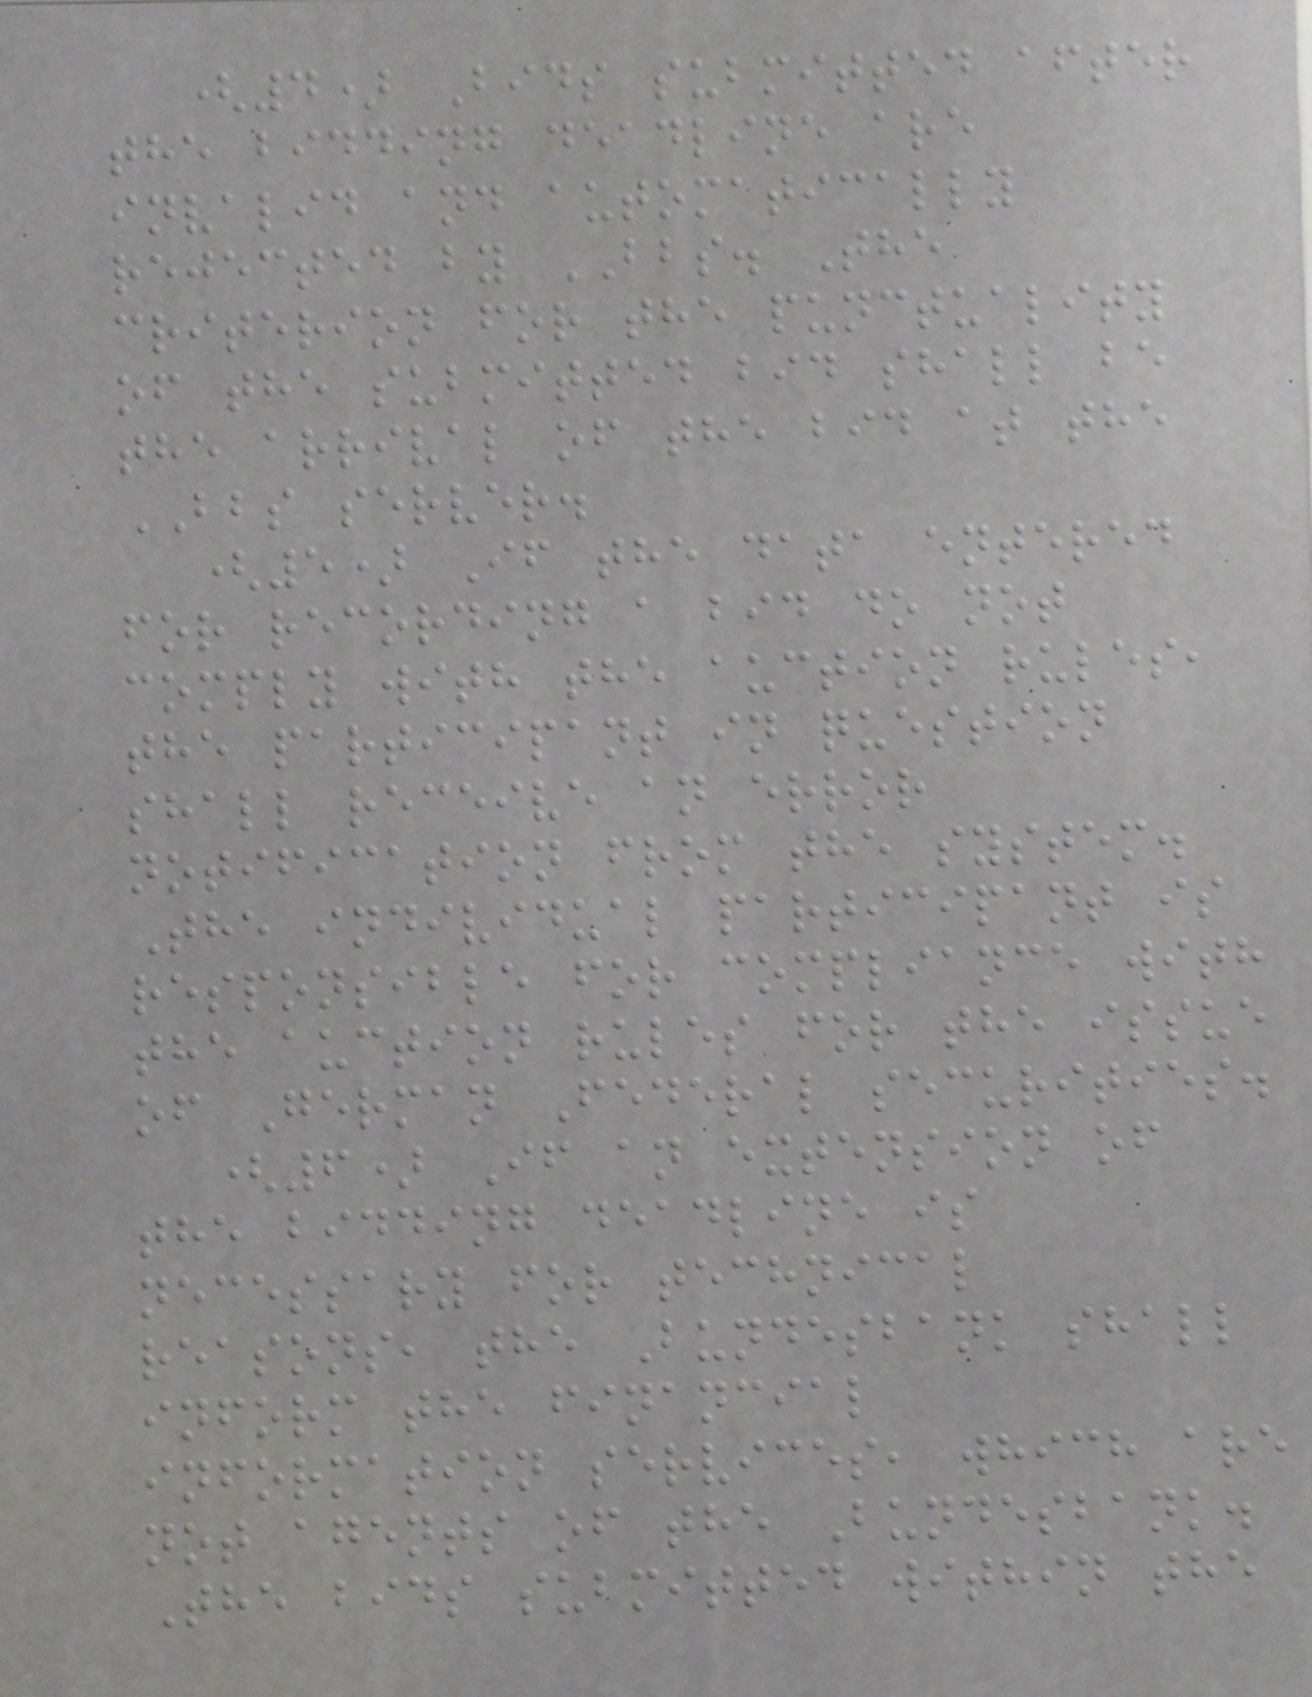(4) Bids submitted after
the bidding deadline are
invalid and automatically
rejected by BBS. The
criterion for the punctuality
of the submitted bid shall be
the arrival of the bid at the
BBS server.
(5) If the data entered
for recording a bid do not
comply with the auction rules,
the participant in question
shall receive an error
notification from the system.
The individual participant is
responsible for compliance with
the auction rules for the issue
of German Federal securities.
(6) If an extension of
the bidding deadline is
necessary for technical
reasons, the Bundesbank shall
inform the financial
information services, which are
not agents of the Bundesbank.
The bids submitted within the
